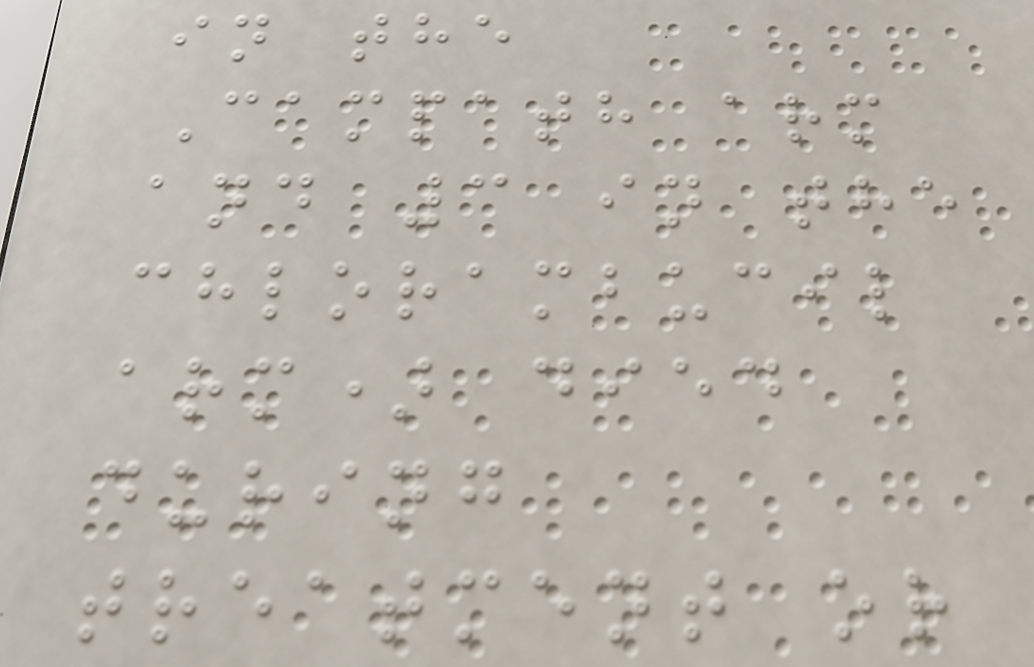in the
Campath arm
and 3 in the
chlorambucil
arm) died
during
treatment or
